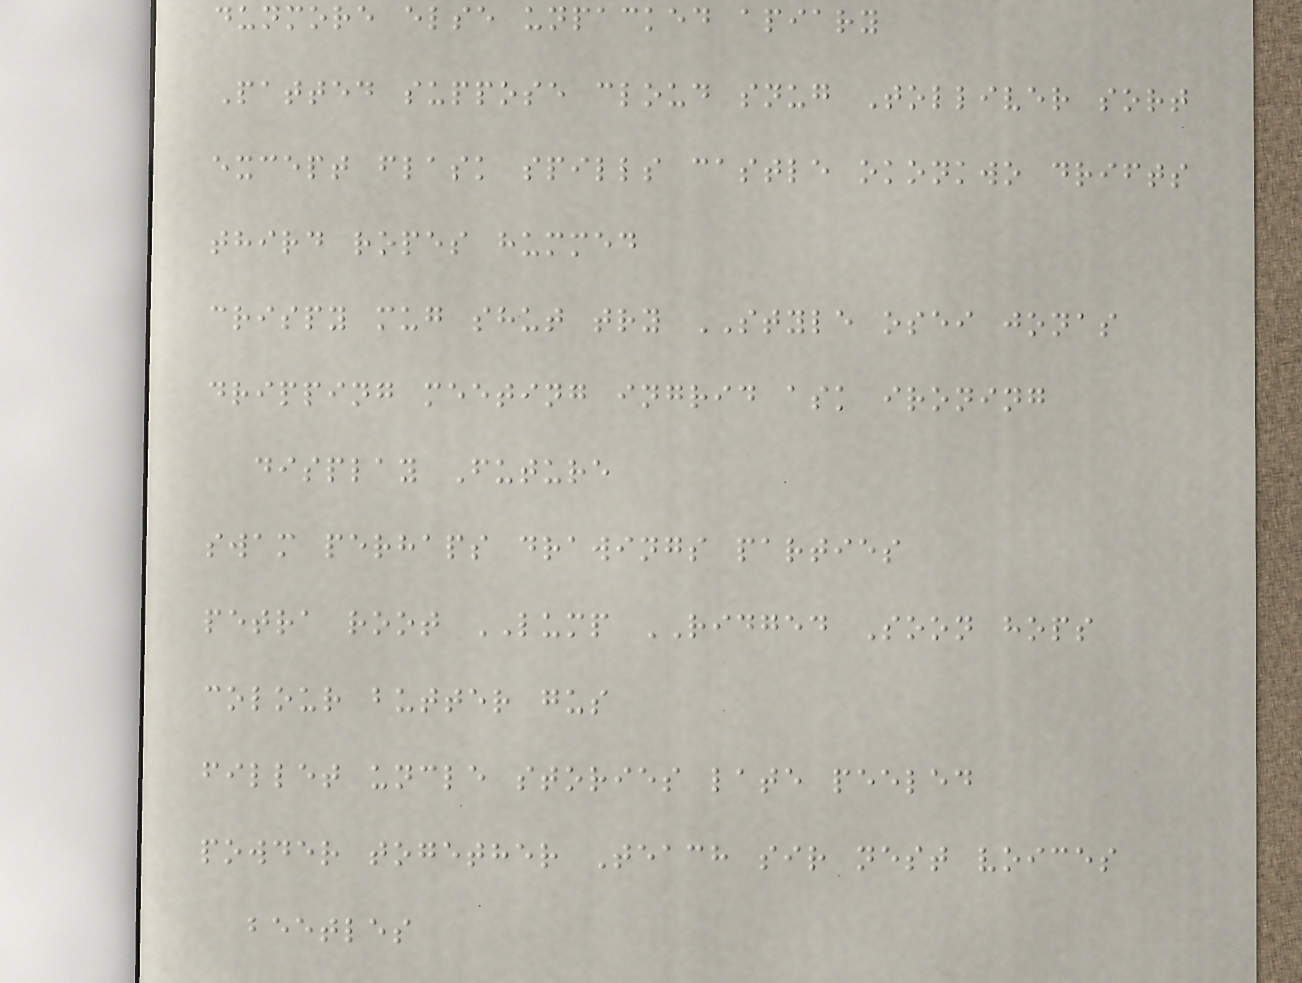dunmore else unpacked apiary
Patted suppose cloud snug Tolliver sort
except flask spills castle okonkwo drifts
third ropes hummed
crispy mug shut try STYLE osei jonas
dripping meeting ingrid ask ironing
display Future
swam perhaps drawings parties
petra root LUMP RIDGED Soon hops
colour butter gus
fillet uncle stories late peeled
powder together Teach sir nest voices
beetles
